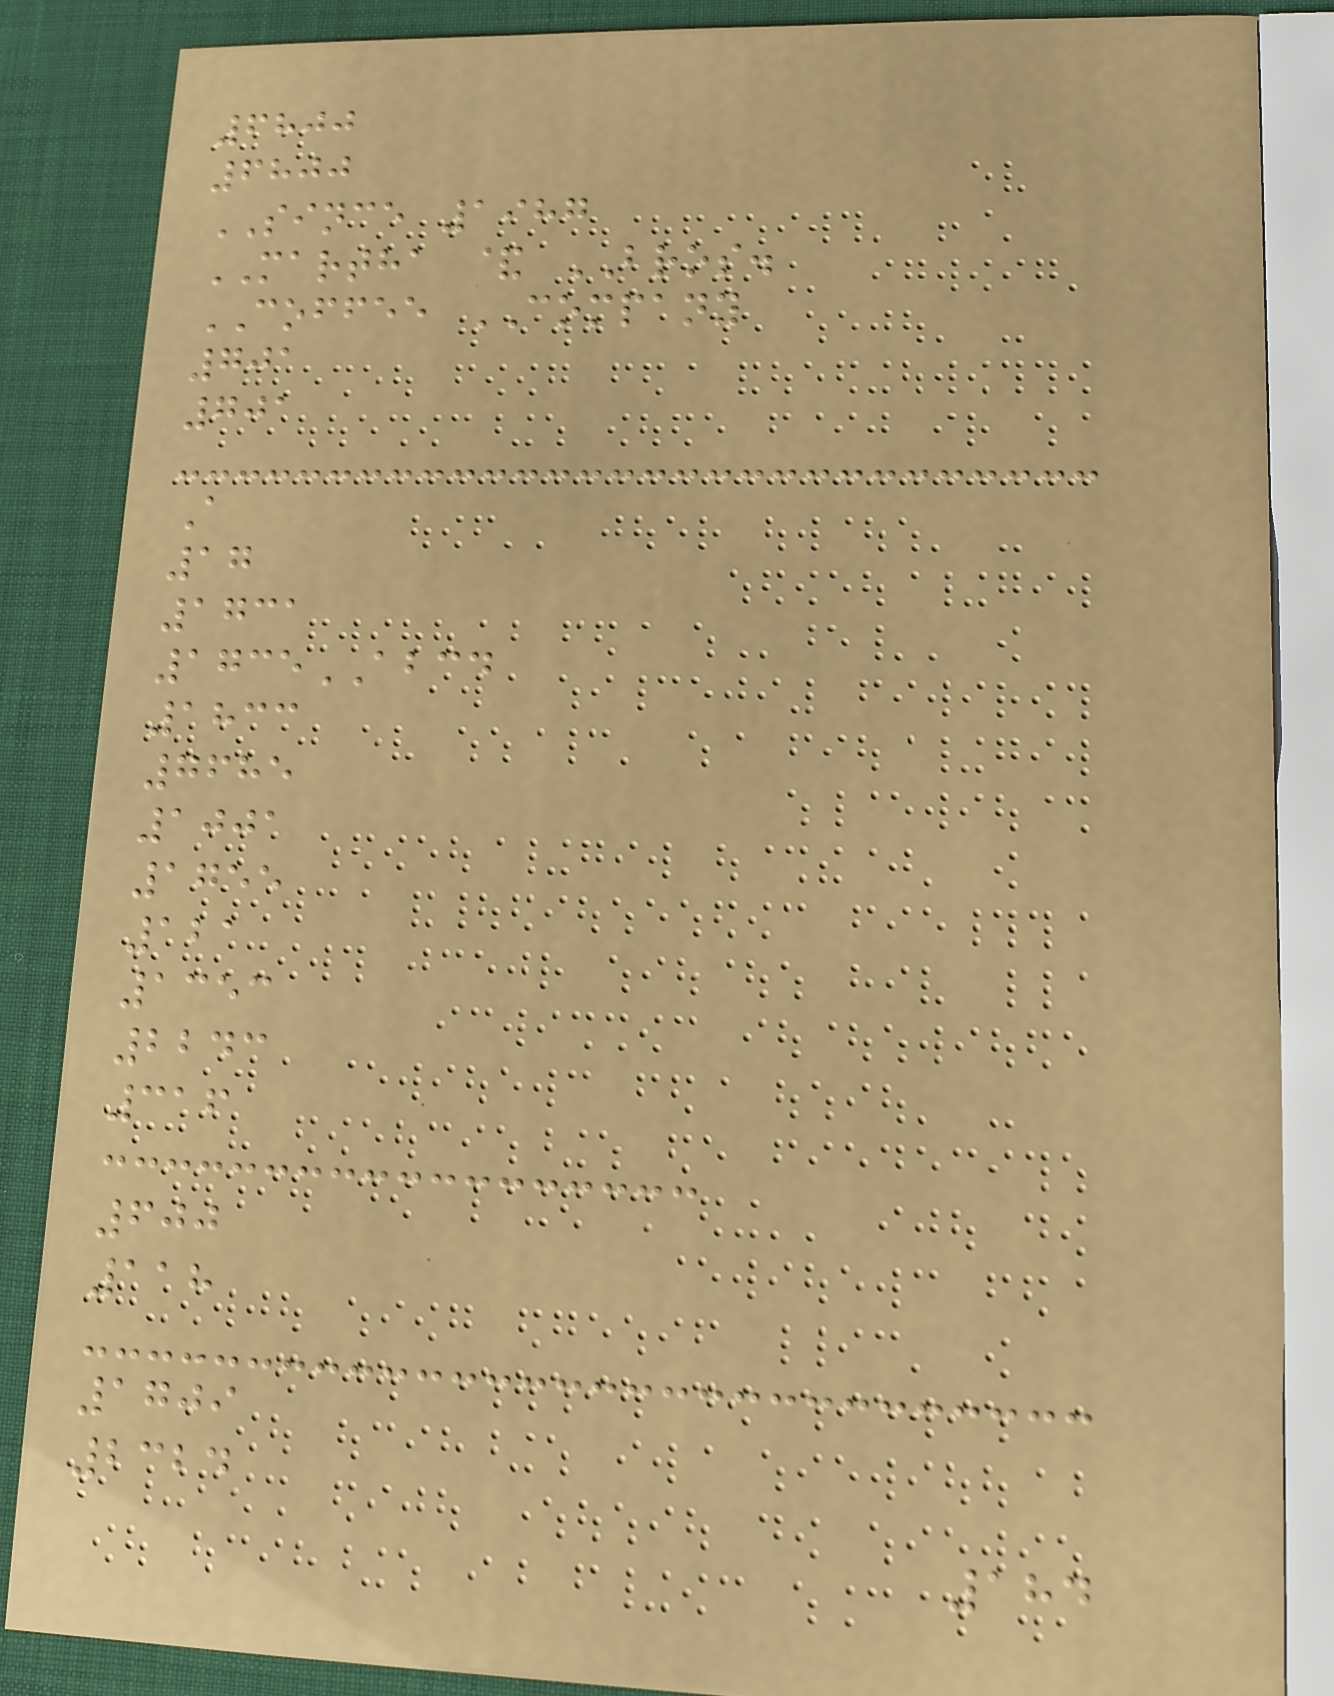6800
6800
SINCE 1987
MARTHA & BROS.
COFFEE COMPANY
701
701
A
17
1731
1735ABCD
1833
7685
1001
1755
121
1353
2243
316
600
118
1709
2324
184
